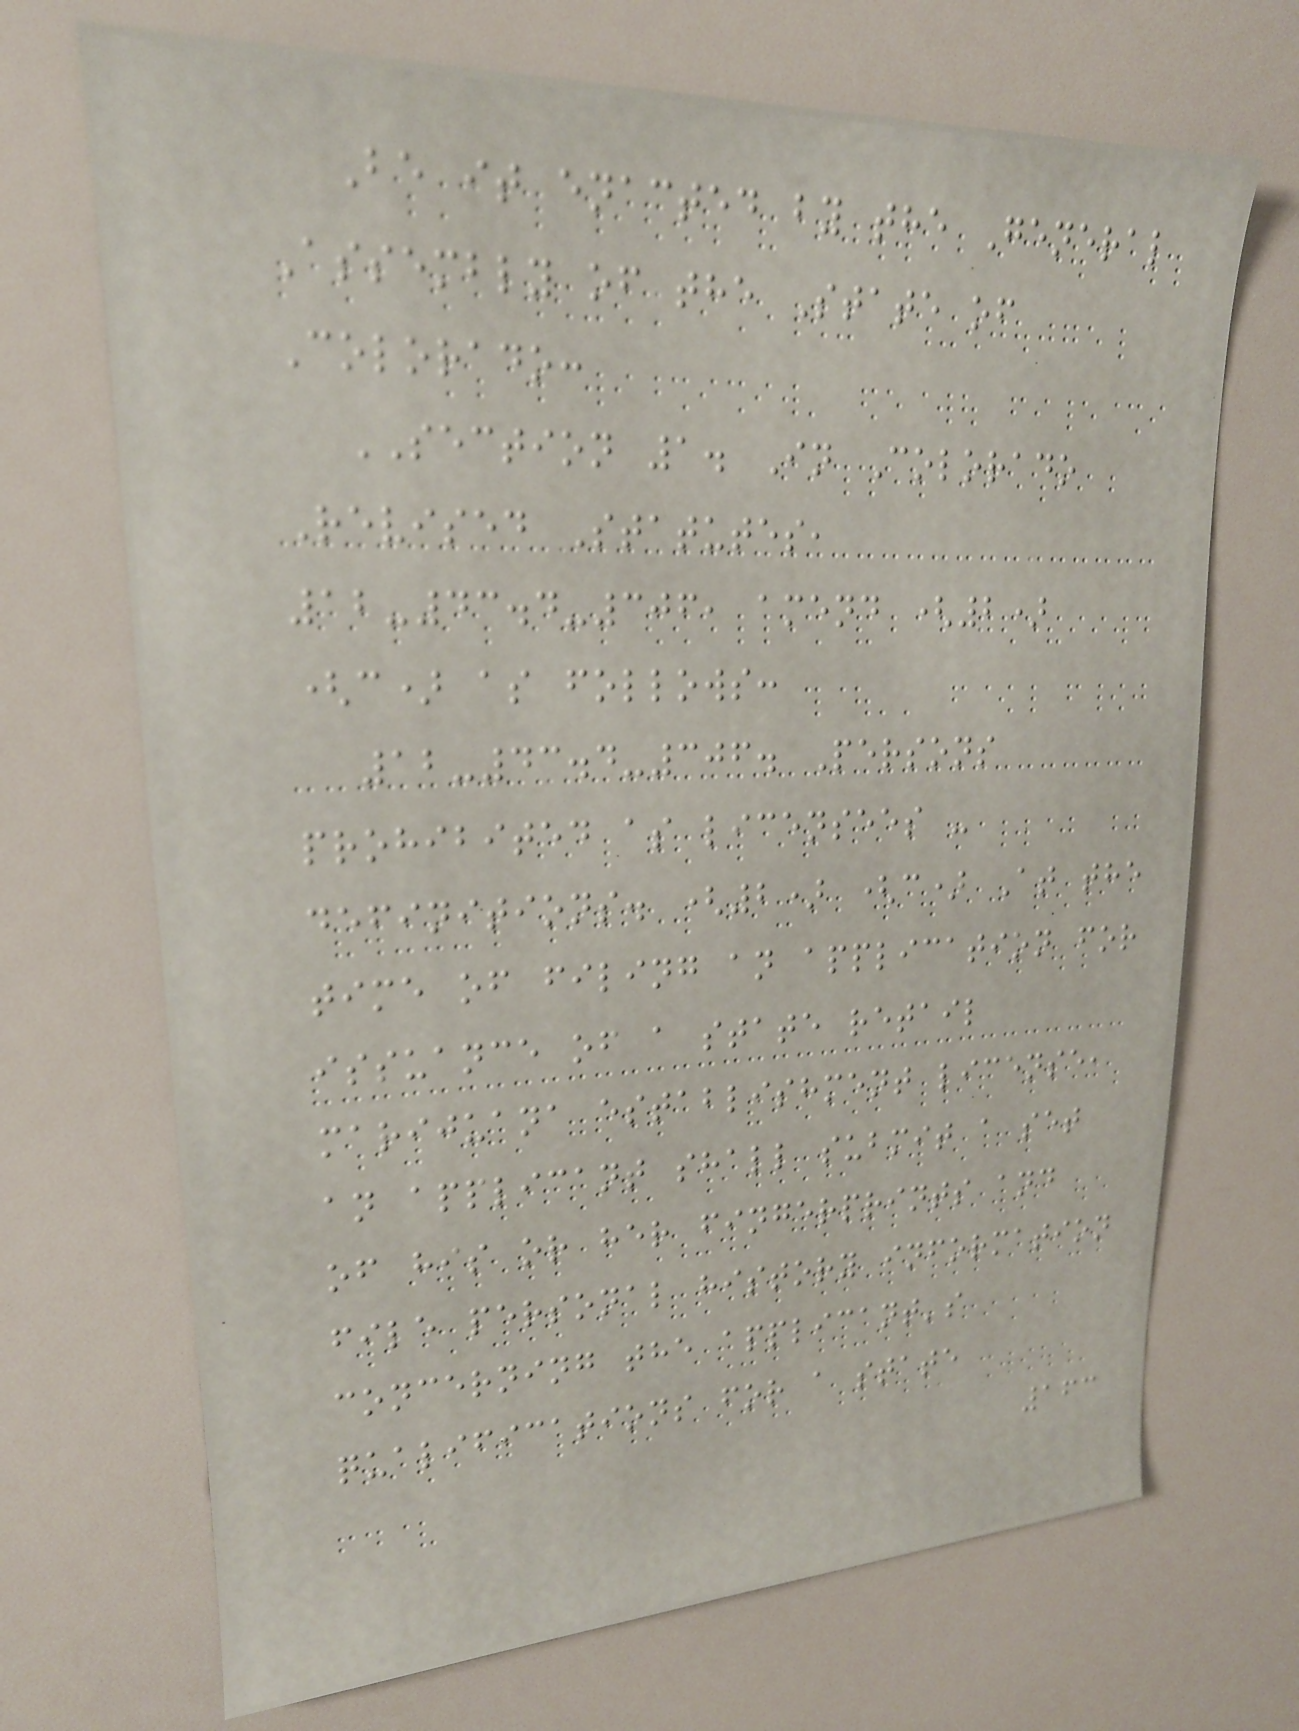Be it enacted by the General
Assembly of the State of
Colorado:
SECTION 1. In Colorado
Revised Statutes,
12-43.4-306, amend (2)
(c) as follows:
12-43.4-306. Persons
prohibited as licensees -
definitions. (2) (c) At the
time of filing an application for
issuance of a state retail
marijuana establishment license,
an applicant shall submit a set
of his or her fingerprints and
file personal history information
concerning the applicant's
qualifications for a state
163
